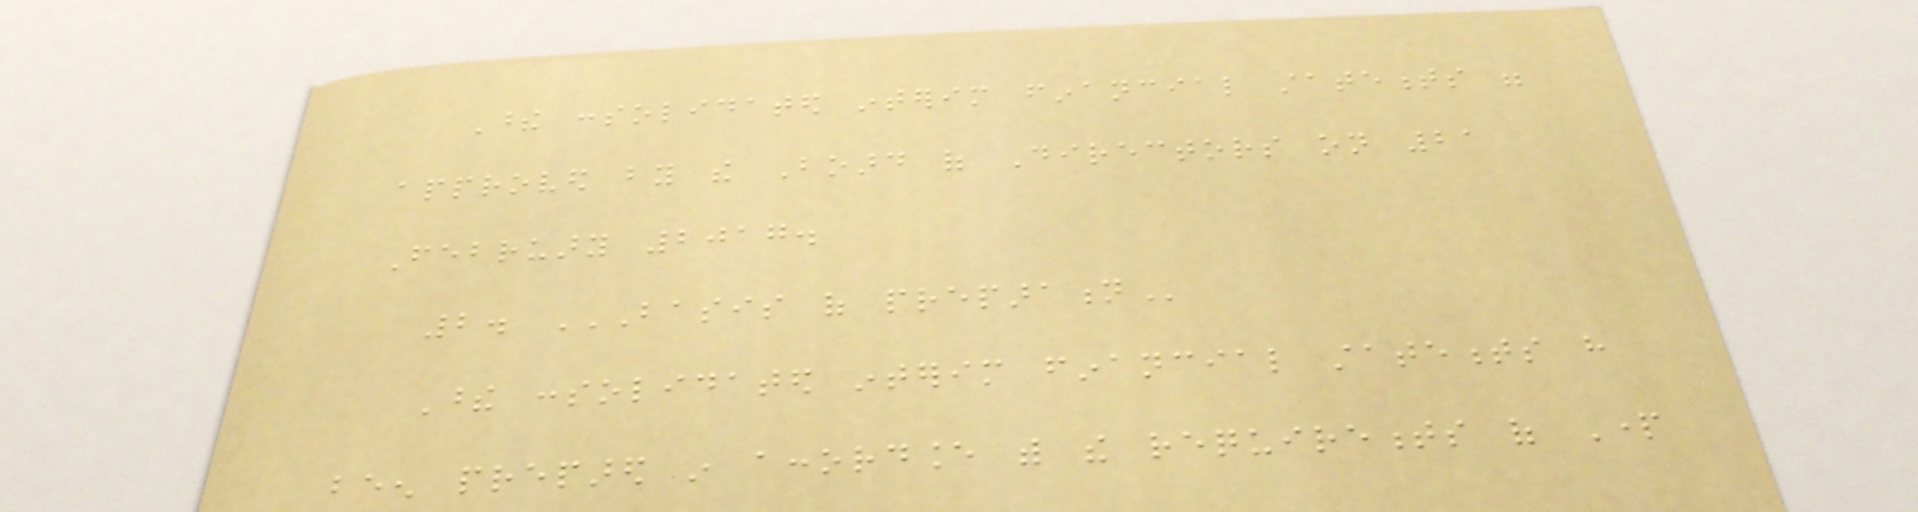These consolidated interim financial statements were
approved by the Board of Directors on 21
February 2017.
2. BASIS OF PREPARATION
These consolidated interim financial statements have
been prepared in accordance with the requirements of Part
